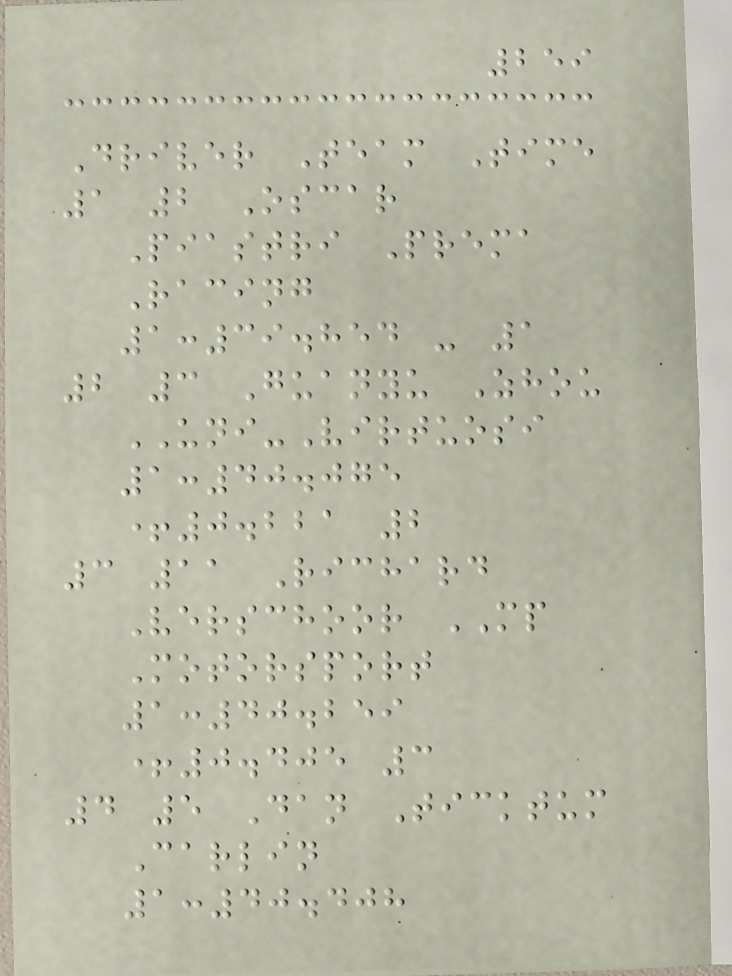259
Driver Team Time
1 2 Oscar
Piastri Prema
Racing
1:39.854 - 1
2 3 Guanyu Zhou
UNI-Virtuosi
1:40.075
+0.221 2
3 11 Richard
Verschoor MP
Motorsport
1:40.259
+0.405 3
4 5 Dan Ticktum
Carlin
1:40.408
